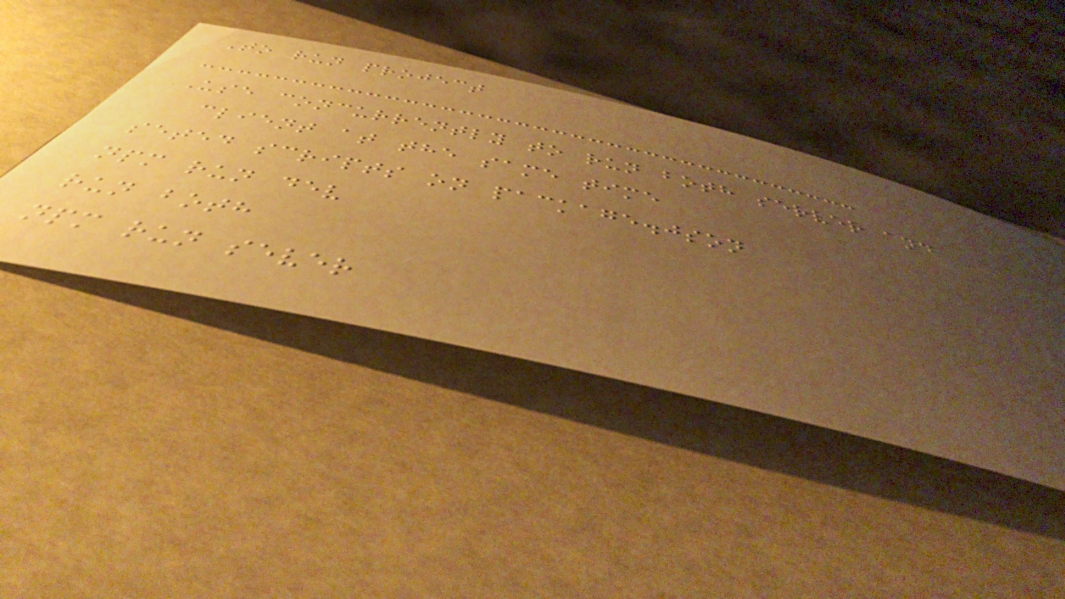To run project
Use concurrently to run both server and
client at the same time
seted scripts on package.json
npm run dev
run both
npm run sever
